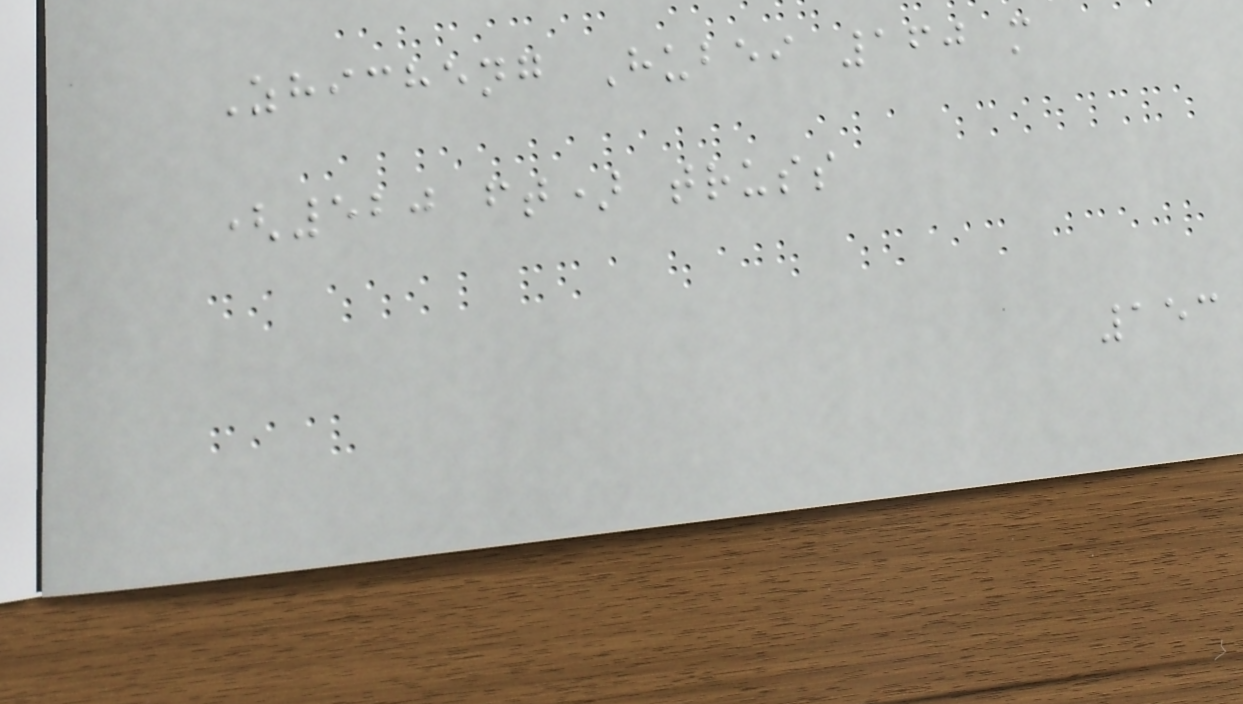Zhicheng Hubei 160 m
(520 ft) truss
153
